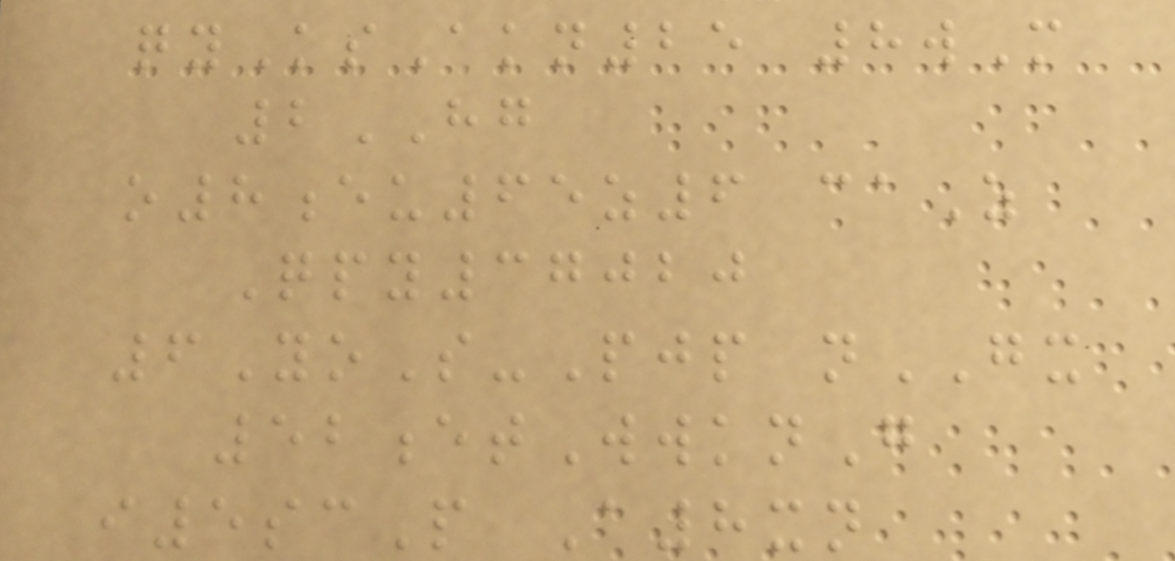qyKsAkn25 8wM
2HG
o8eu65z6 caZ
Qpy37020
6YoS-Pjp nGX
52etWwknG
i5scP A8xn
